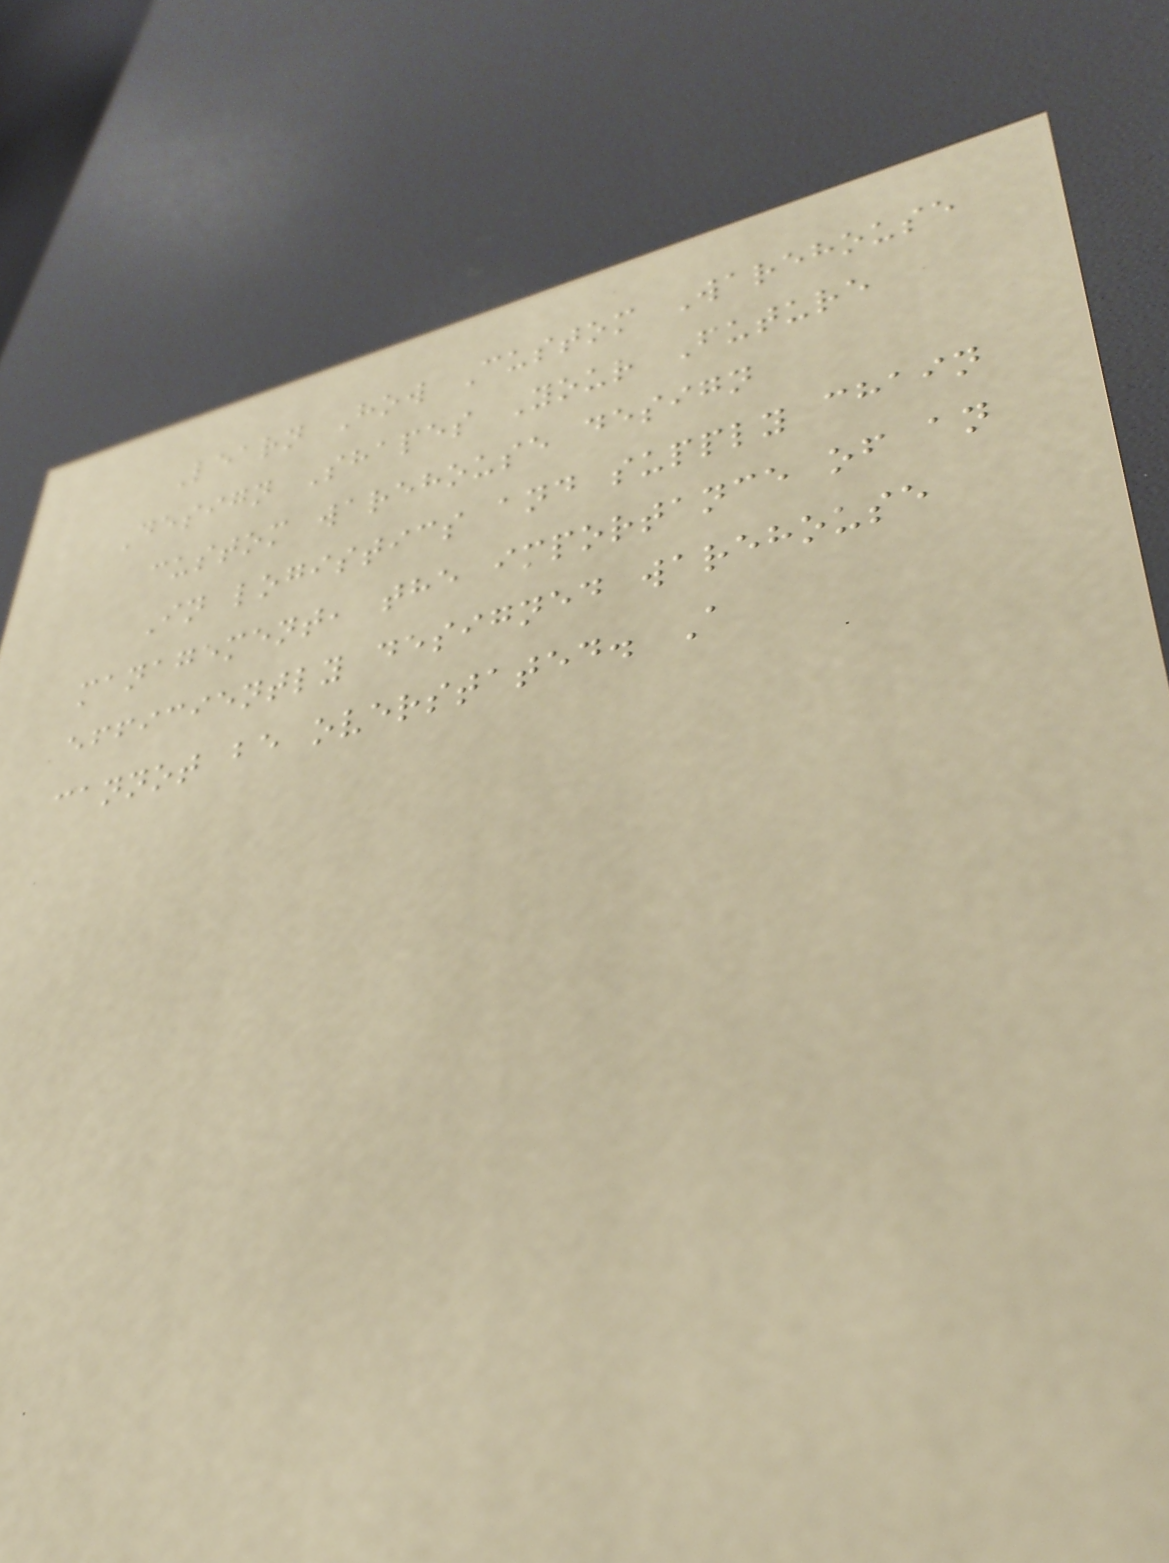Learn How Custom Warehouse
Design Shapes Your Future
custom warehouse design
In logistics and supply chain
management, the importance of an
efficiently designed warehouse
cannot be overstated. A
